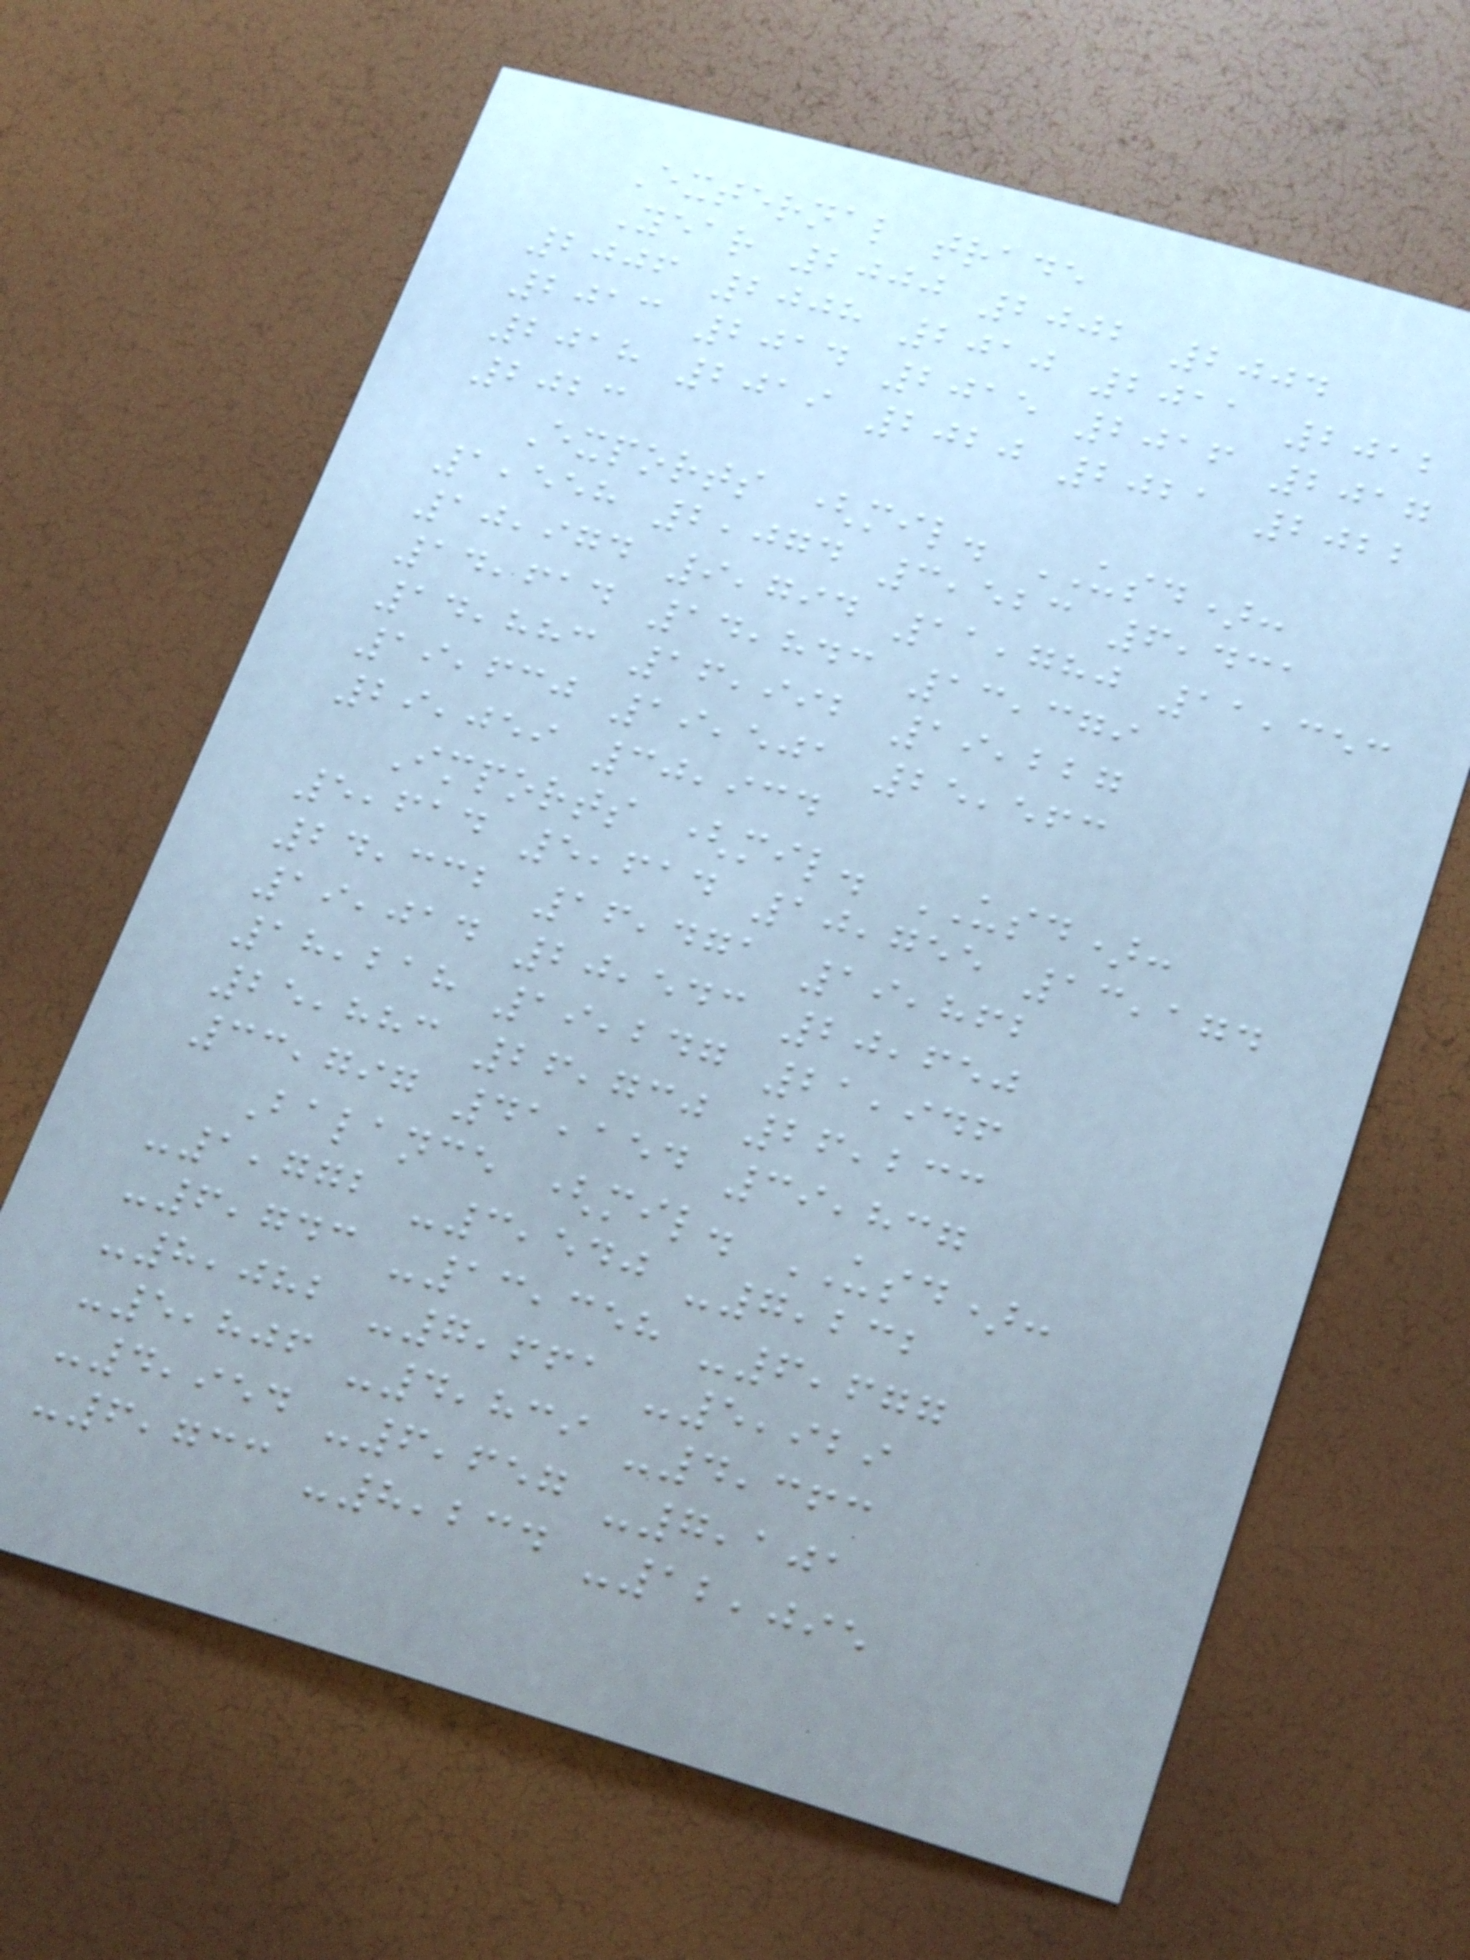External trade
Year 2000 2002 2004
2006 2008 2010 2011 2012
2013 2014 2015 2016 2017
2018 2019 2020 2021 2022
2023
Exports (mil. USD):
1,558 2,074 3,523 6,431
10,974 9,794 11,780 11,353
14,614 14,843 13,379
14,883 16,992 19,227
19,630 19,501 25,563
29,059 30,934
Imports (mil. USD):
5,614 5,614 10,755 13,174
24,332 16,471 19,862
19,014 20,543 20,650
18,218 19,247 21,946
25,883 26,730 26,233
33,797 41,154 39,837
Balance (mil. USD):
-1,772 -3,540 -7,232
-6,743 -13,358 -6,677
-8,082 -7,661 -5,929
-5,806 -4,839 -4,363
-4,954 -6,657 -7,101
-6,733 -8,234 -12,095
